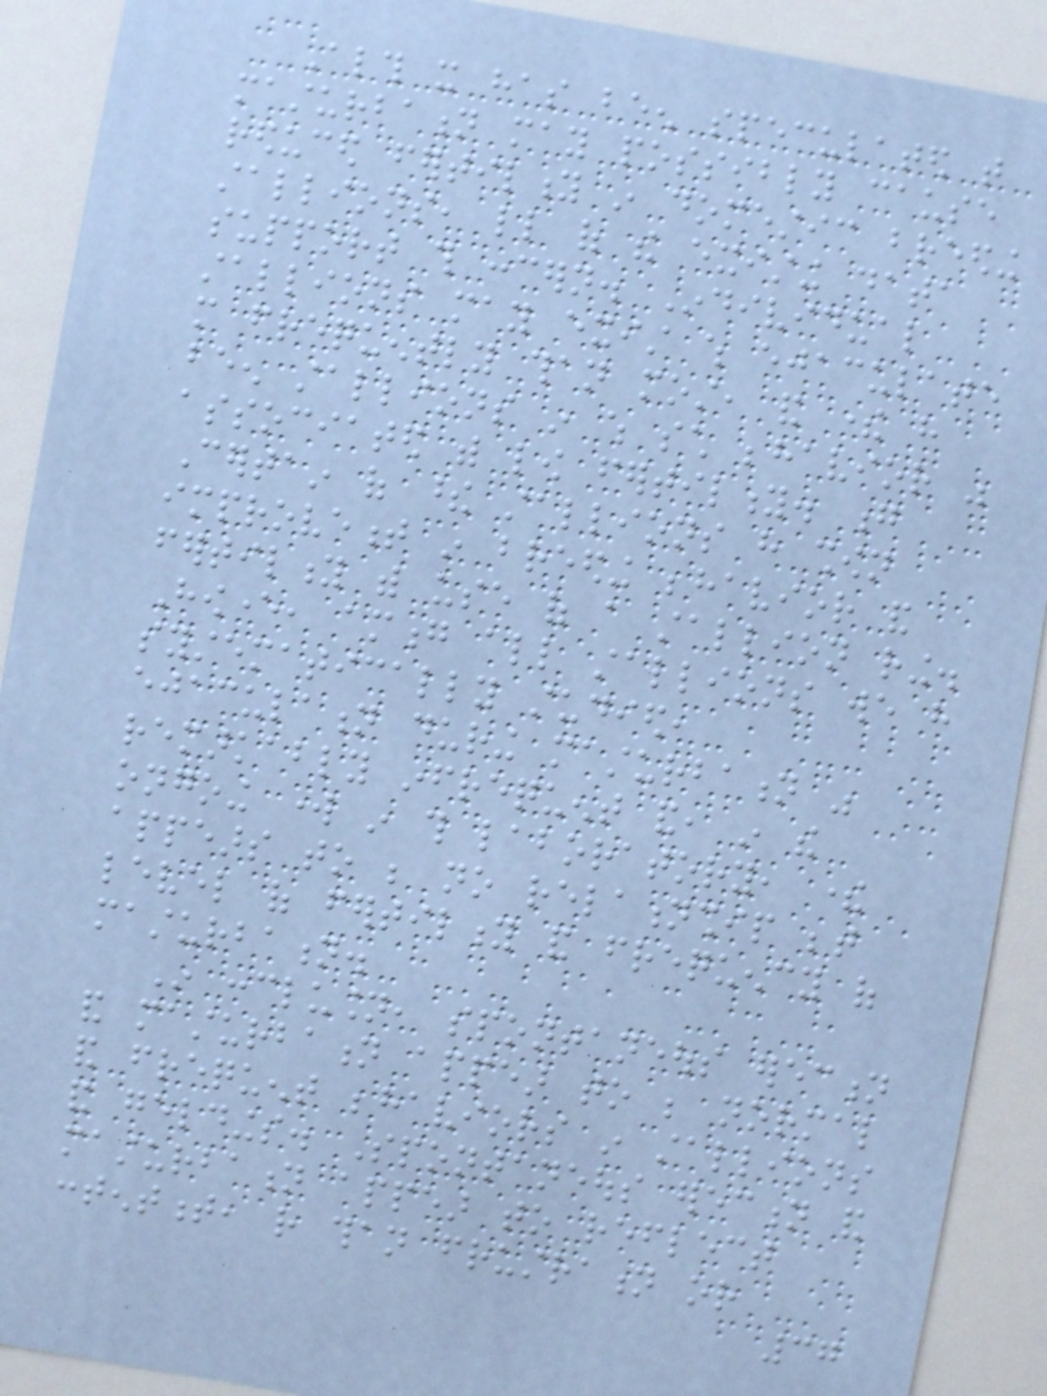Although it has been speculated that
masturbation may possibly cause
reduced fertility in domestic breeding
stallions, little of the existing data
support this concern. Individual
stallions may exist which ejaculate
more frequently than most, and there have
been stallions in which such behavior was
associated with low fertility. g
Certain of these stallions have shown
improvement in breeding behavior and
fertility with use of a stallion ring.
However, among all stallions we have
systematically studied,
ejaculation during masturbation was
remarkably infrequent and, in the
ongoing work in this laboratory, there
appears to be no relationship between
level of fertility and frequency of
masturbation.
In conclusion, spontaneous erection
and masturbation appear to be normal
and frequent behaviors in stallions
and geldings. Spontaneous erection and
masturbation appear to reflect
contentment, rather than frustration or
37
